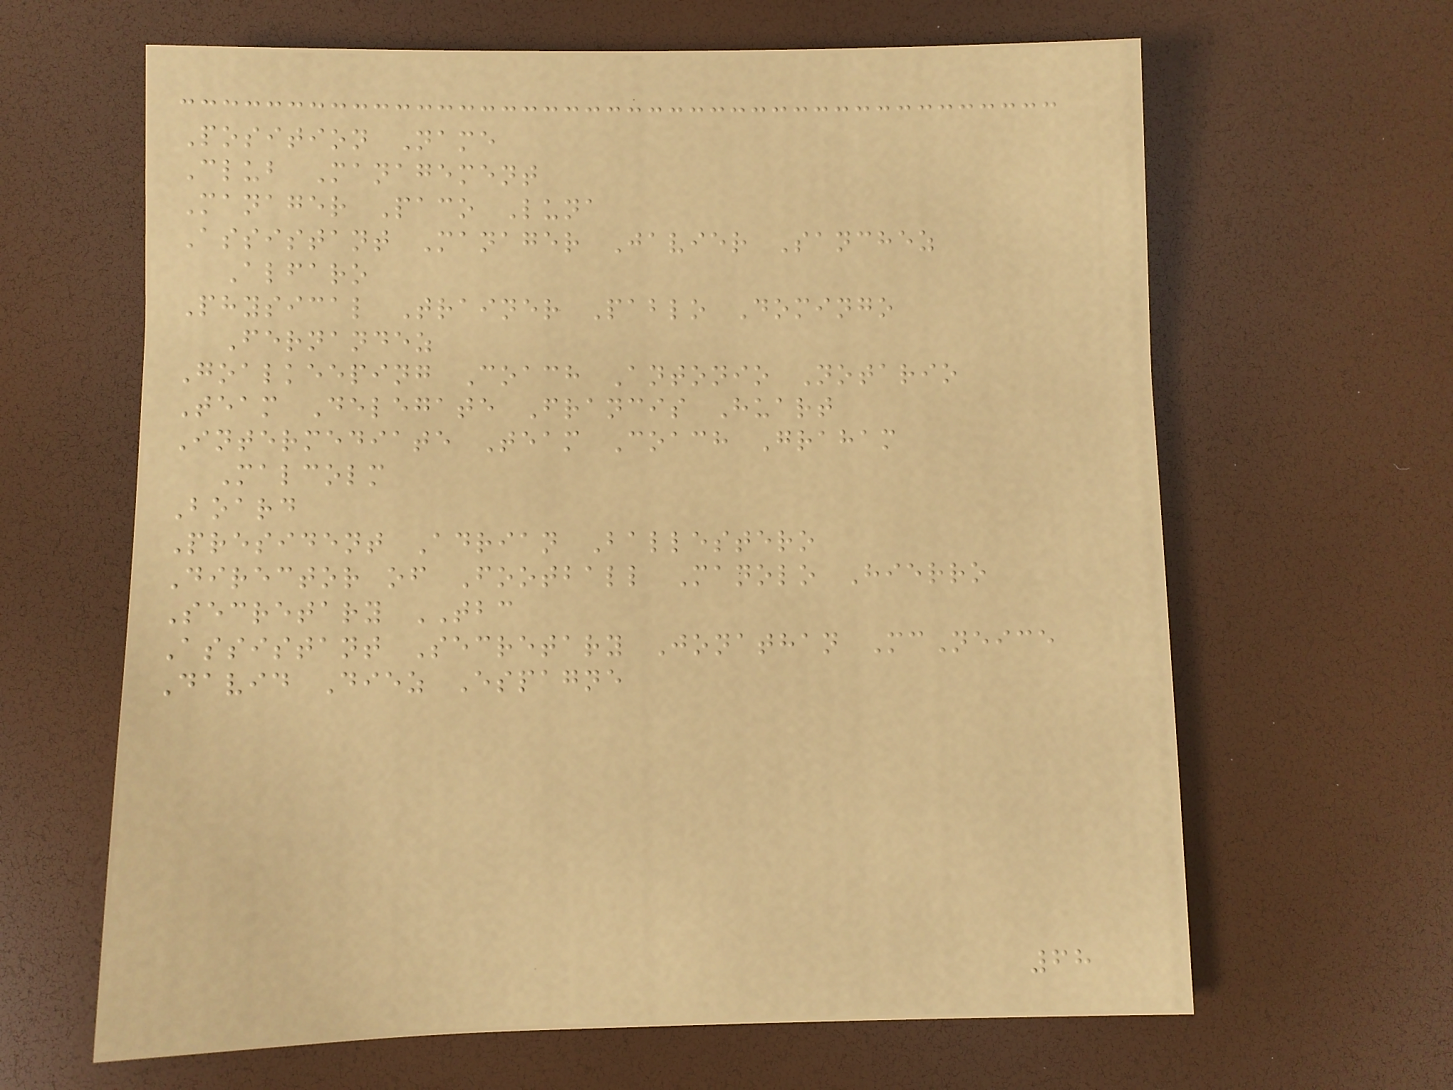Position Name
Club Management
Manager Paco Luna
Assistant Manager Javier Sanchez
Alfaro
Physical Trainer Pablo Domingo
Fernandez
Goalkeeping Coach Antonio Notario
Team Delegate Francis Huart
Intermediate Team Coach Graham
Malcolm
Board
President Adrian Ballestero
Director of Football Manolo Hierro
Secretary TBC
Assistant Secretary Jonathan McNeice
David Diez Espagne
68
